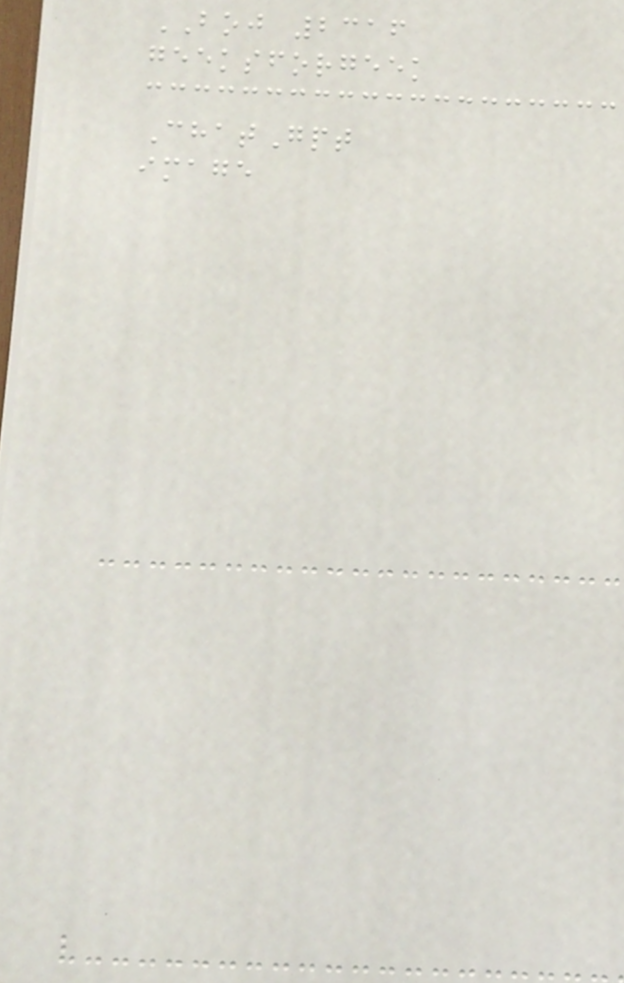BOJ 2316
geeksforgeek
ChatGpt
image
